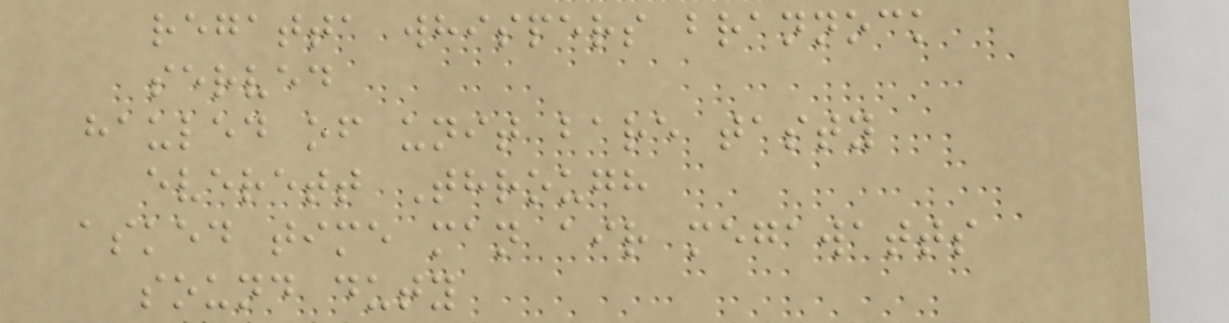regatta whispers brannock
served
hauled of unit bare tasty
everett Through
asked time man air megawatts
sound duty
